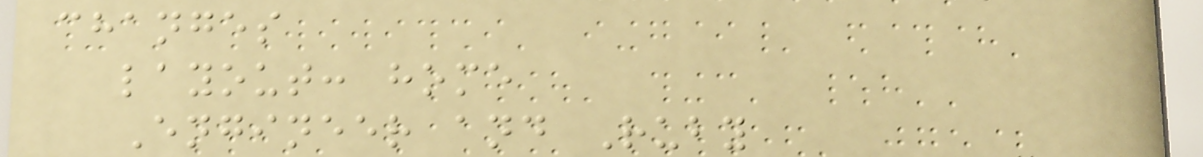changes
layout: home
Engineer and Ruby
